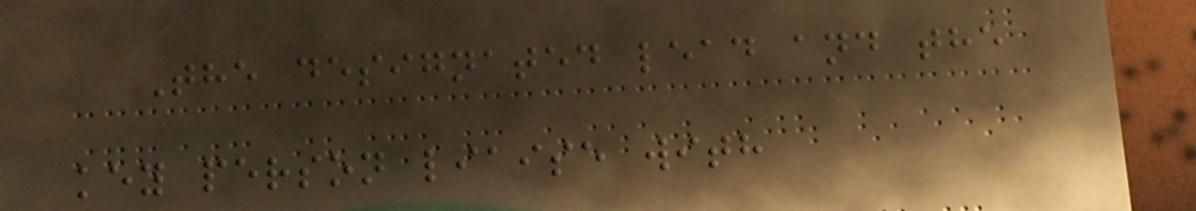The designated lead and the
key person liaise with
